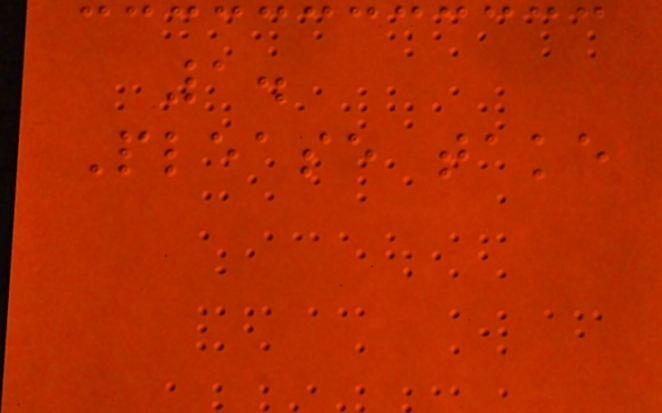1.
Please take
